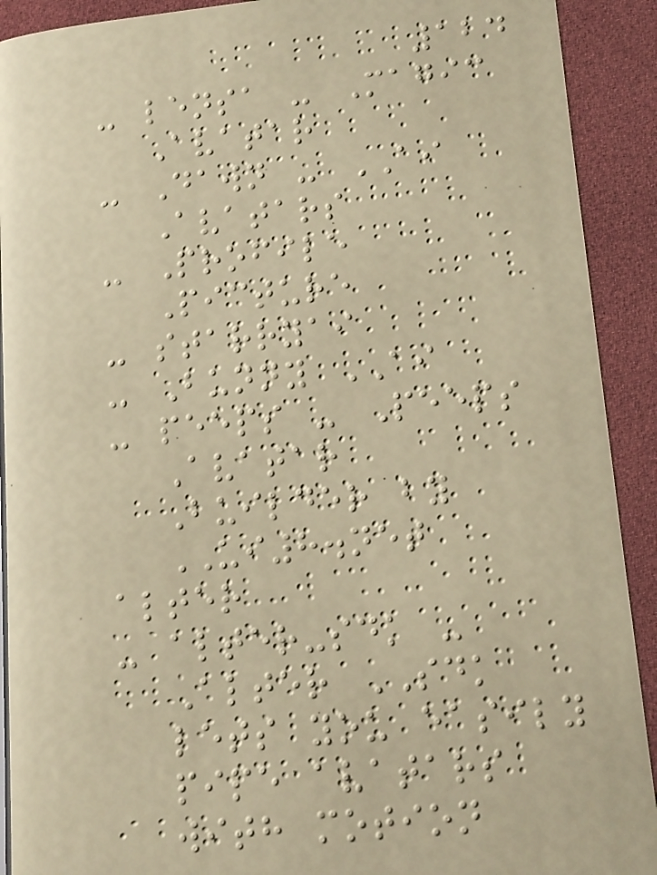124
- lensa - Magic
Avatar
- Dawn - AI
Avatars
- Profile
Picture
- starryai
- Bunny AI
- peeps - Peeps
Avatar
Builder by
UI8.net
alter
- alter-sdk -
Alter SDK
lets you easily
pipe avatars
with motion
